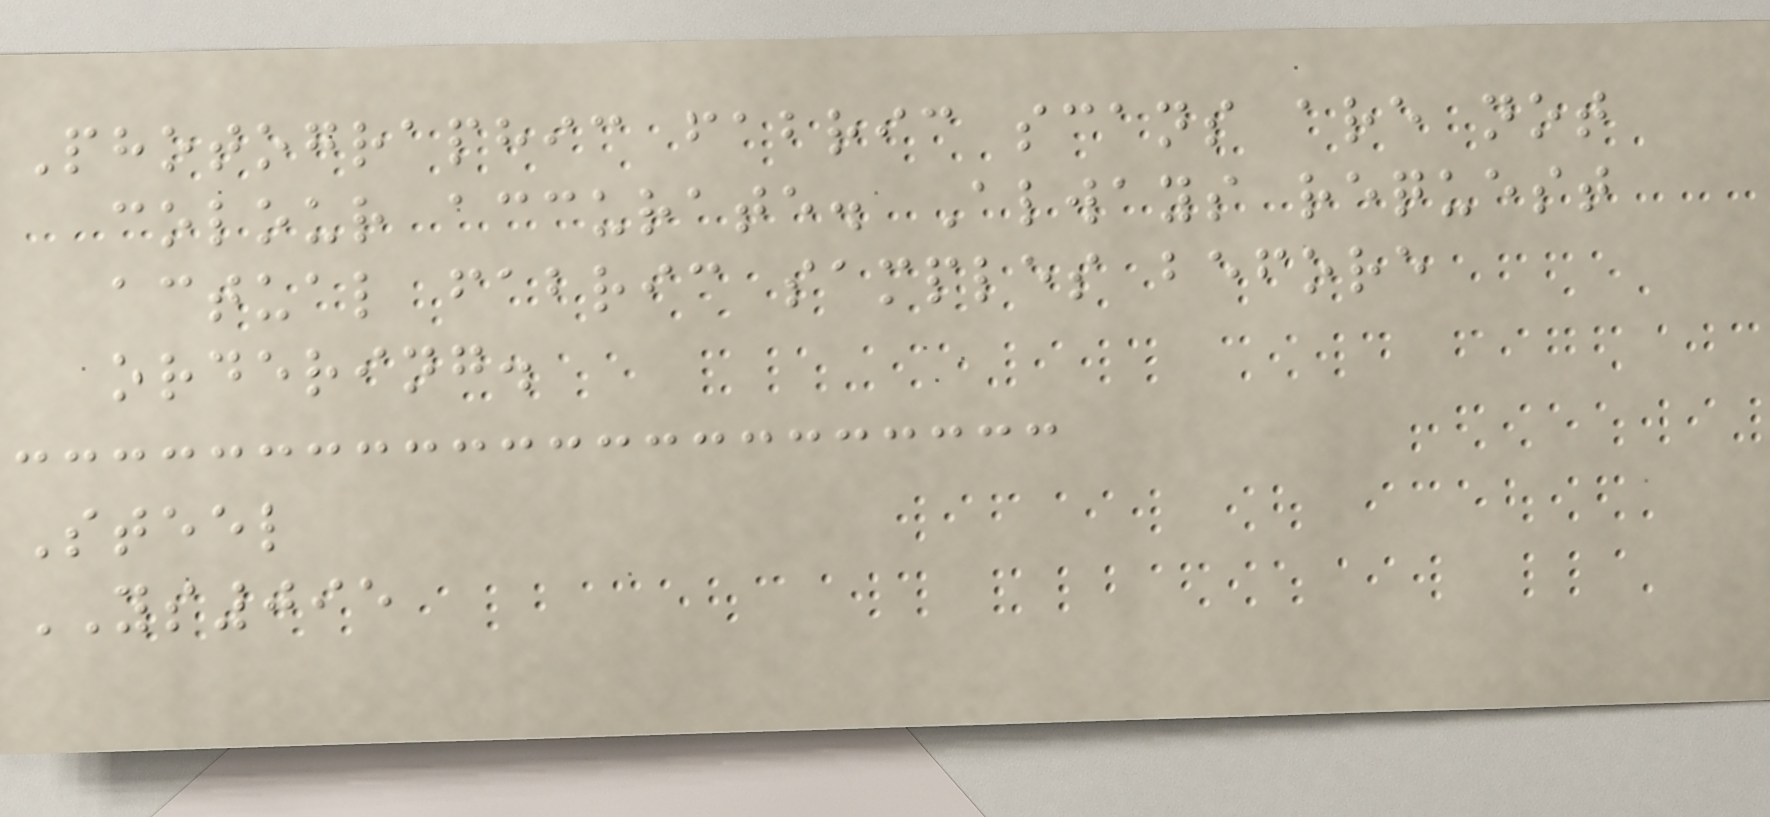Photographic fabric scans are not
colour accurate. Always request
actual fabric samples before
ordering.
Steel
YS095
